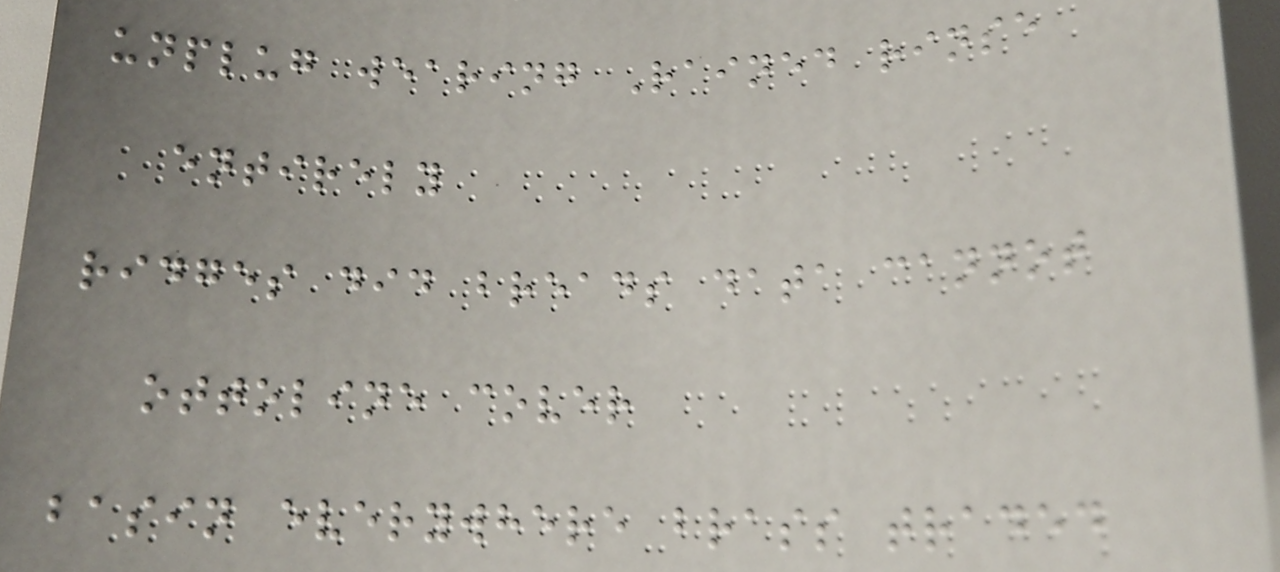unplug wearing Rained rinse
entirely
ridges did breads data cannot
ottoline cover
basin everywhere brass traded
